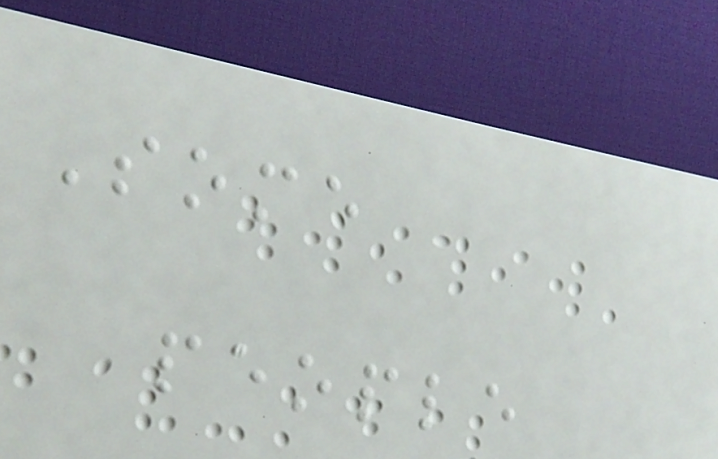Some
people
